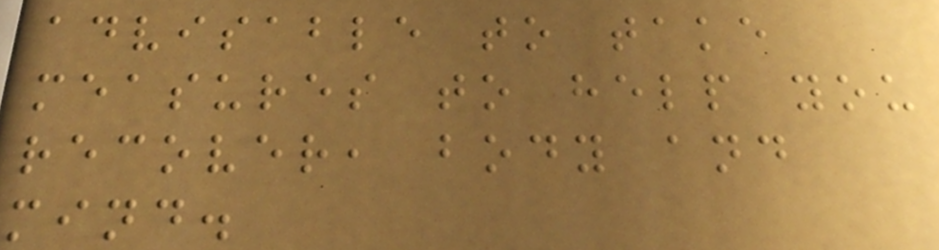advisable to take
measures to help you
recover, body and
mind.
